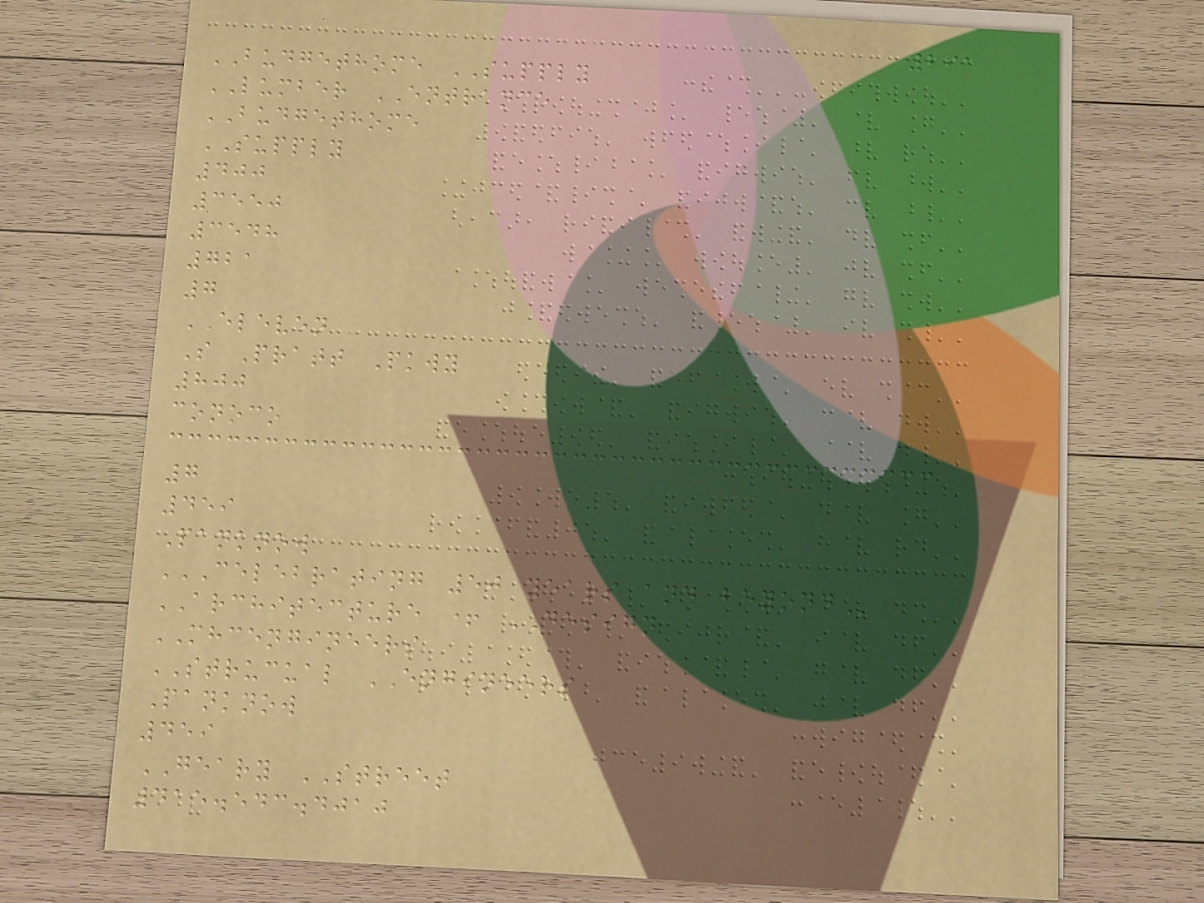291
BUDGETHOME SUPPLY
LUMBER ENTRANCE
BUDGETHOME
SUPPLY
400
3550
3548
721
7
ELEVEN
S Pratt Pkwy
800
conoco
7
459
Panknow
CELEBRATING 50 YEARS AND BEYOND
ARCHITECTURE + DESIGN
MHCENGINEERS
STRUCUAL ENGINEERS
Panknow
459
GEARY STREET
415.543.4010
